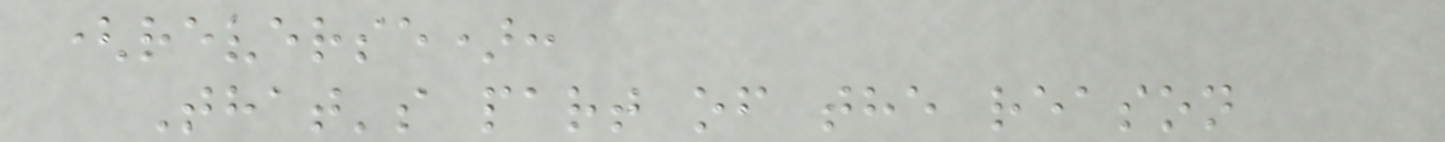(reverse):
That's part of the reason
